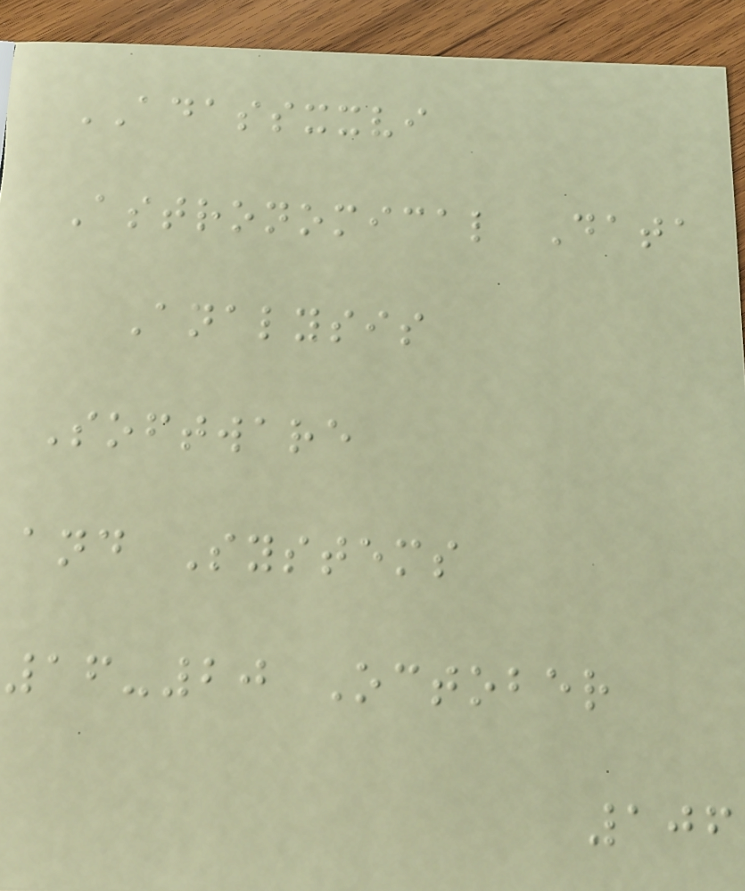ADASSXXVI
Astronomical Data
Analysis
Software
and Systems
16-20 October
106
